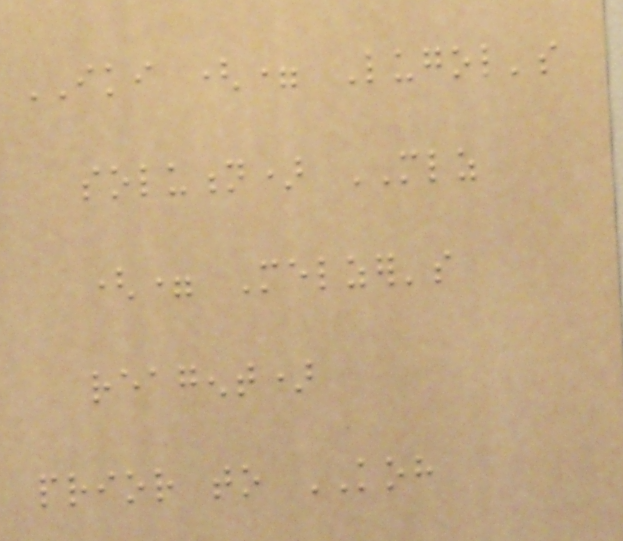IKI (= Lugol's
solution) MLZ
(= Melzer's
reagent)
prior to KOH
